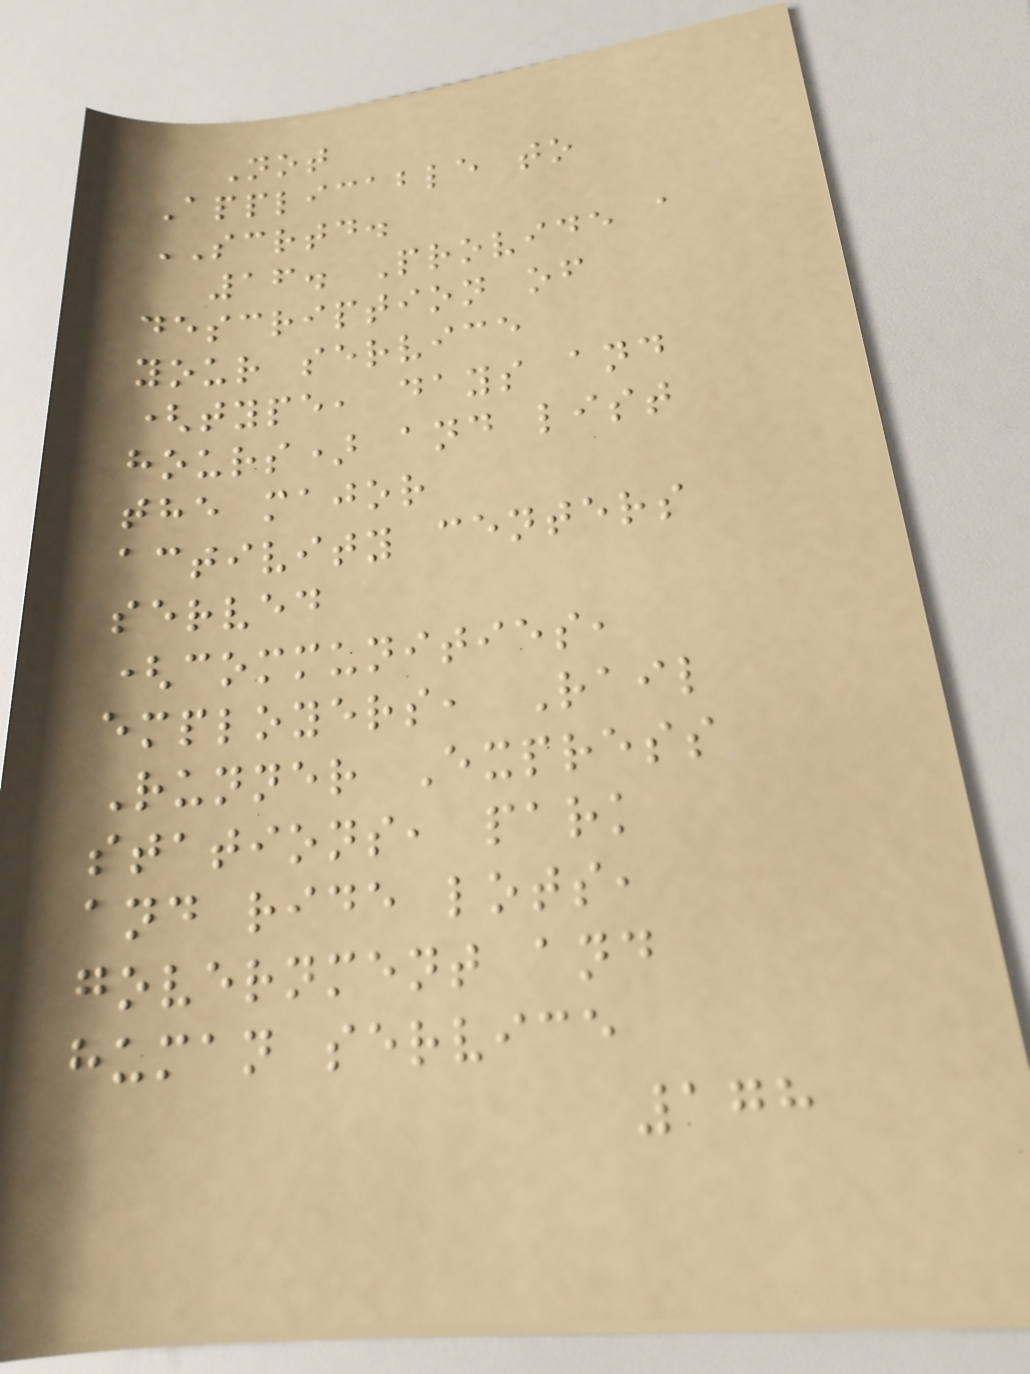Not
Applicable to
SCRTD.
16. Provide a
description of
your service
(type, days and
hours) and list
the major
activity centers
served
(communities,
employers, Rail
Runner Express
stations, park
and ride lots,
government and
human service
178
